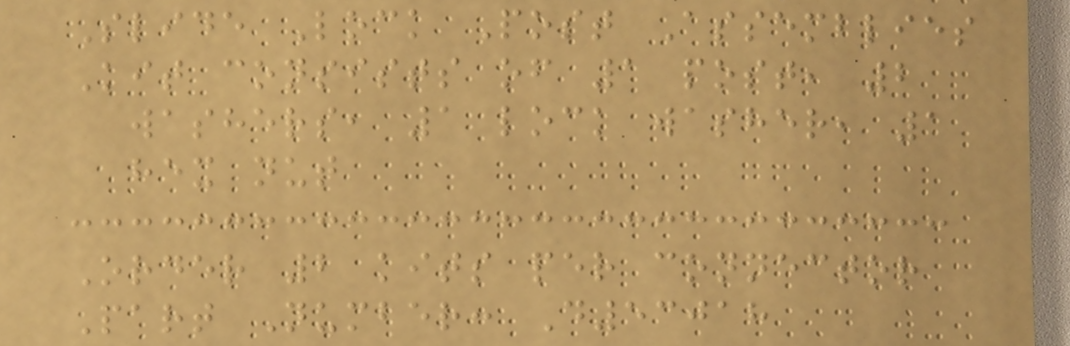Slide Lock Post Assemblies
Kit consists of 1 post, 2
washers, 1 lock washer, 1
hex nut
Order 2 kits per connector
Part Number: D53018
